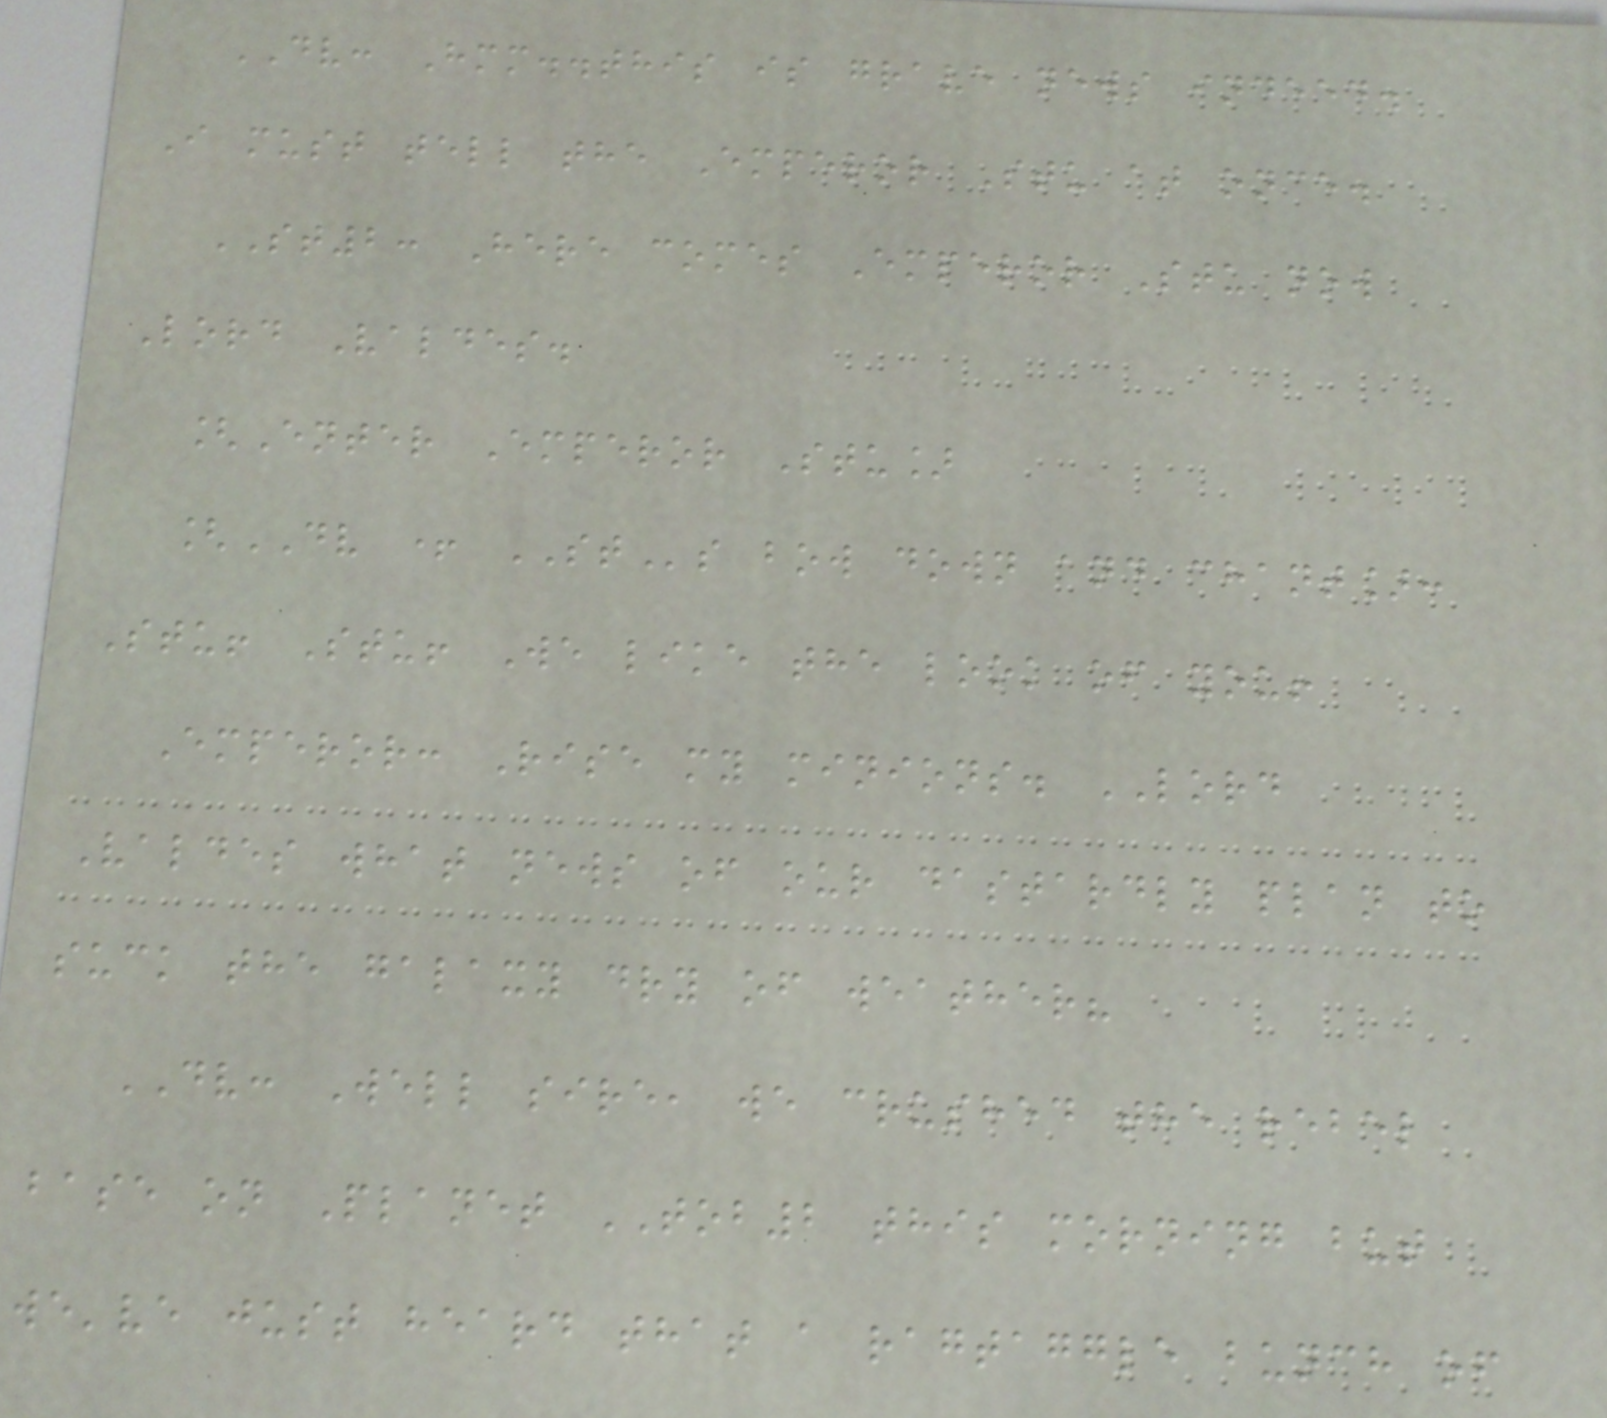DV: Hmm..this is grave news indeed.
I must tell the Emperor Stu at once.
ST2: Here comes Emperor Stu now
Lord Valdes.
[Enter Emperor Stu]
[DV + STs bow down and chant]:
Stu! Stu! We like the look of you!
Emperor: Rise my minions. LORD
Valdes what news of our dastardly plan to
suck the galaxy dry of weather?
DV: Well sire, we crushed the rebel
base on Planet TOB2 this morning but
we've just heard that a ragtaggle bunch of
